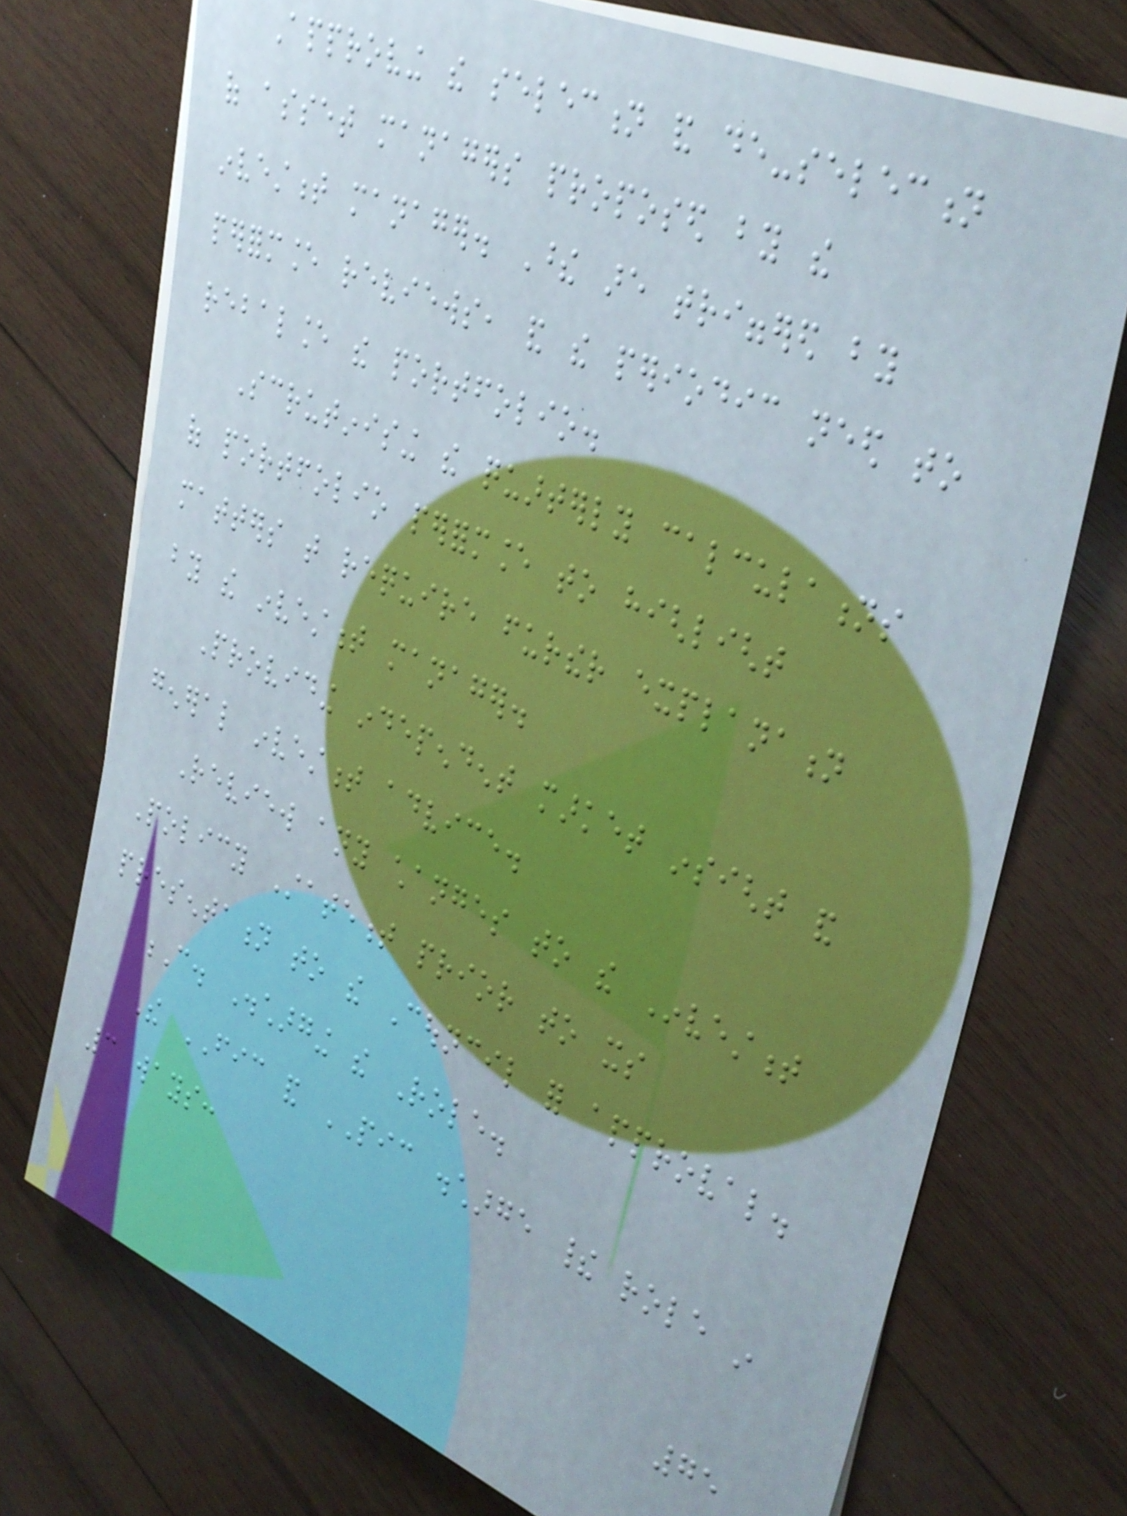Approving the selection and de-selection
of asset managers proposed by the
investment manager. These are triggered by
performance reviews, and the periodic need to
rebalance the portfolio.
Scrutinising the quarterly calculations
of portfolio performance to highlight
matters that require further explanation
by the investment manager.
Providing independent market insight and
general investment advice.
Review any changes to the Investment
Policy Statement prior to its
presentation to the Council for approval.
C. Discharging the Role.
The FIC and PIC discharge their role in
3 ways:
75
